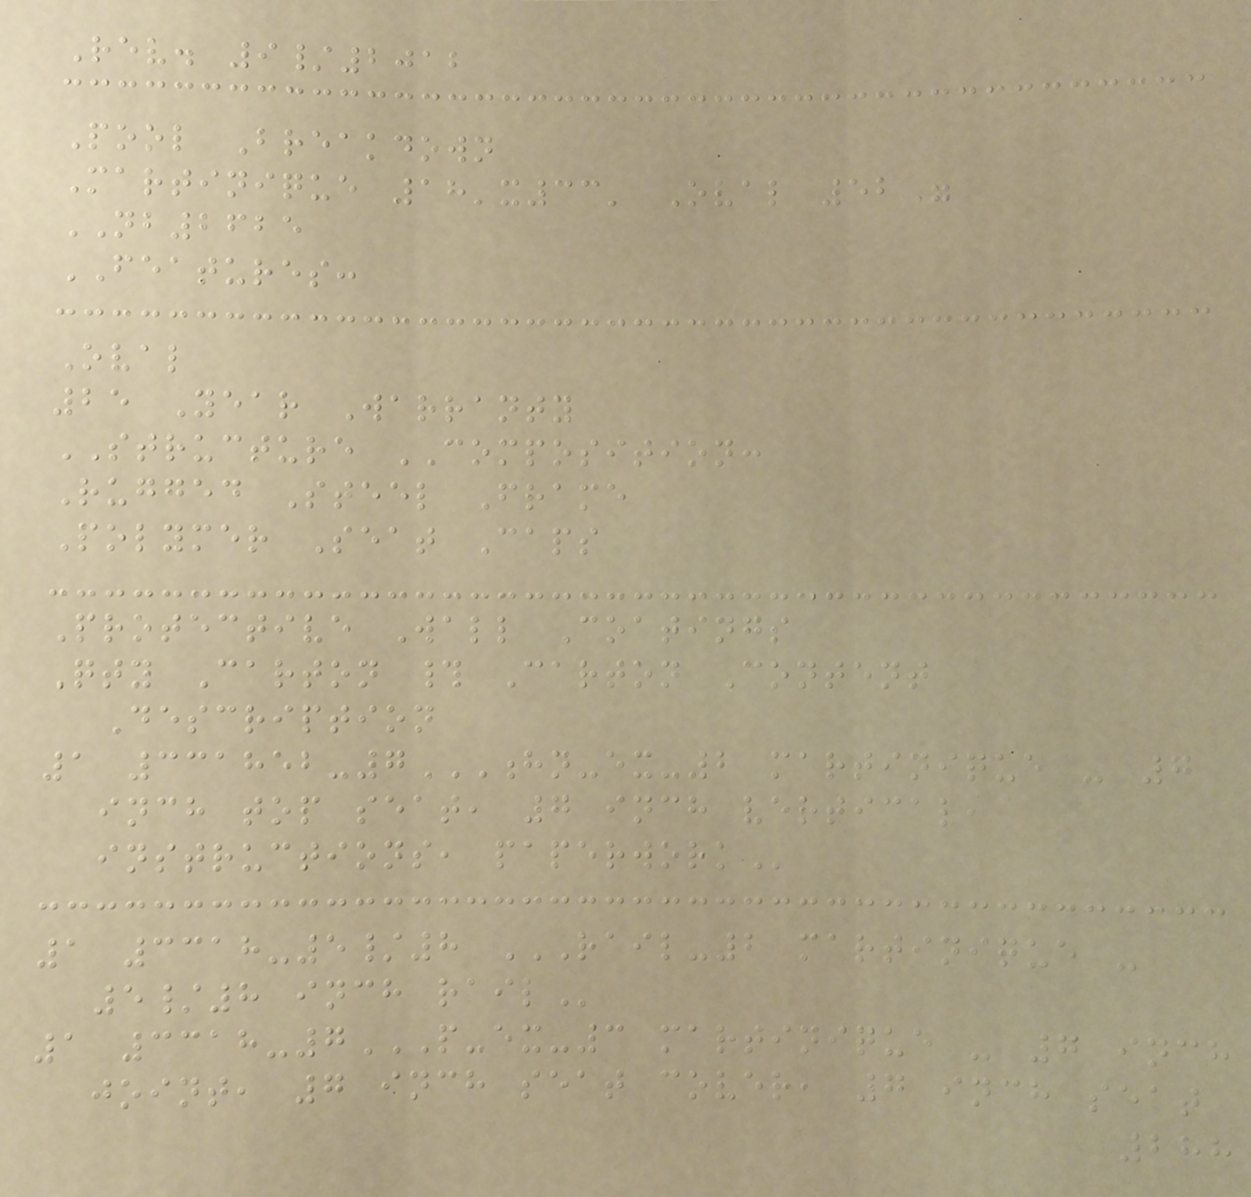Rev. 9/2012
Pool Breakdown
Martinique 18'x33' Oval 52"
NB2625
FEATURES:
Oval
25 Year Warranty
STRUCTURE COMPOSITION:
Rugged Steel Frame
Polymer Seat Caps
Protective Wall Coatings
Qty Carton # Carton Content
Description
1 331852-7HN-EX-2 MARTINIQUE - 7
INCH TOP SEAT, 7 INCH VERTICAL,
INSTRUCTIONS, PAPERWORK
1 3318-5/8 RAIL-2 MARTINIQUE -
5/8 INCH RAIL
1 3318-7P-EX-3 MARTINIQUE - 7 INCH
JOINT, 7 INCH SEAT COVER, 7 INCH SEAT
288
